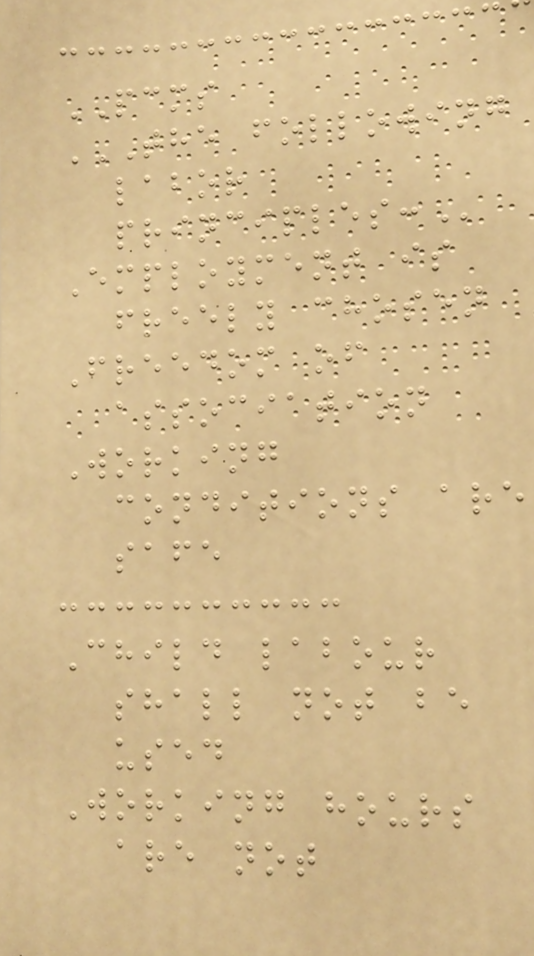PCMS
THE FOLLOWING
LABOR
PRINCIPLES:
Employment is
freely chosen
Freedom of
association
Working
conditions are
safe
Child labour
shall not be
used
Working hours
are not
